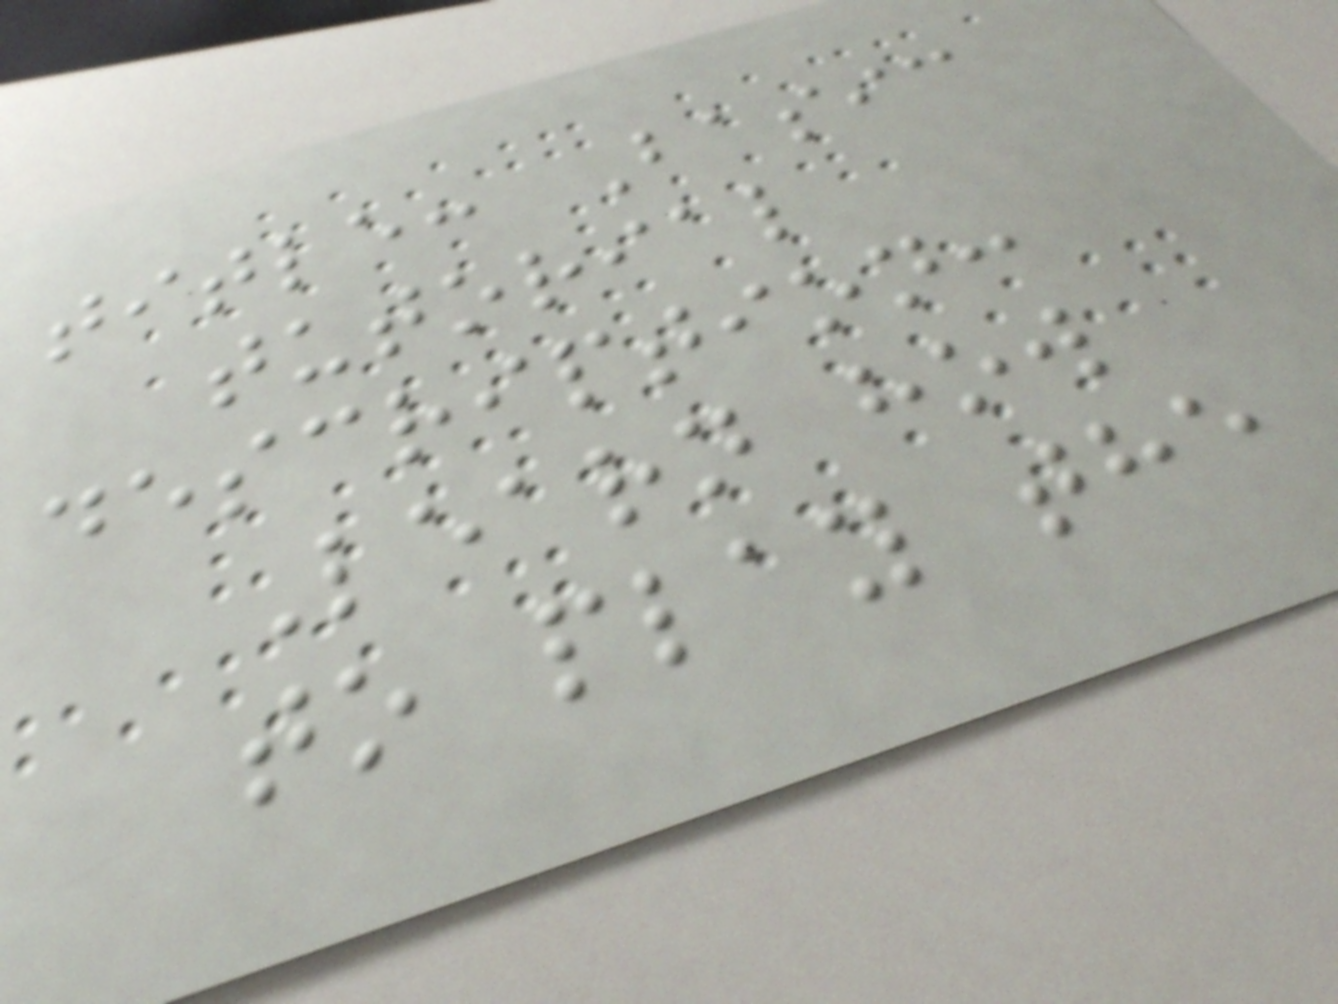title: Basic
tutorial
description:
Learn how
to play the
